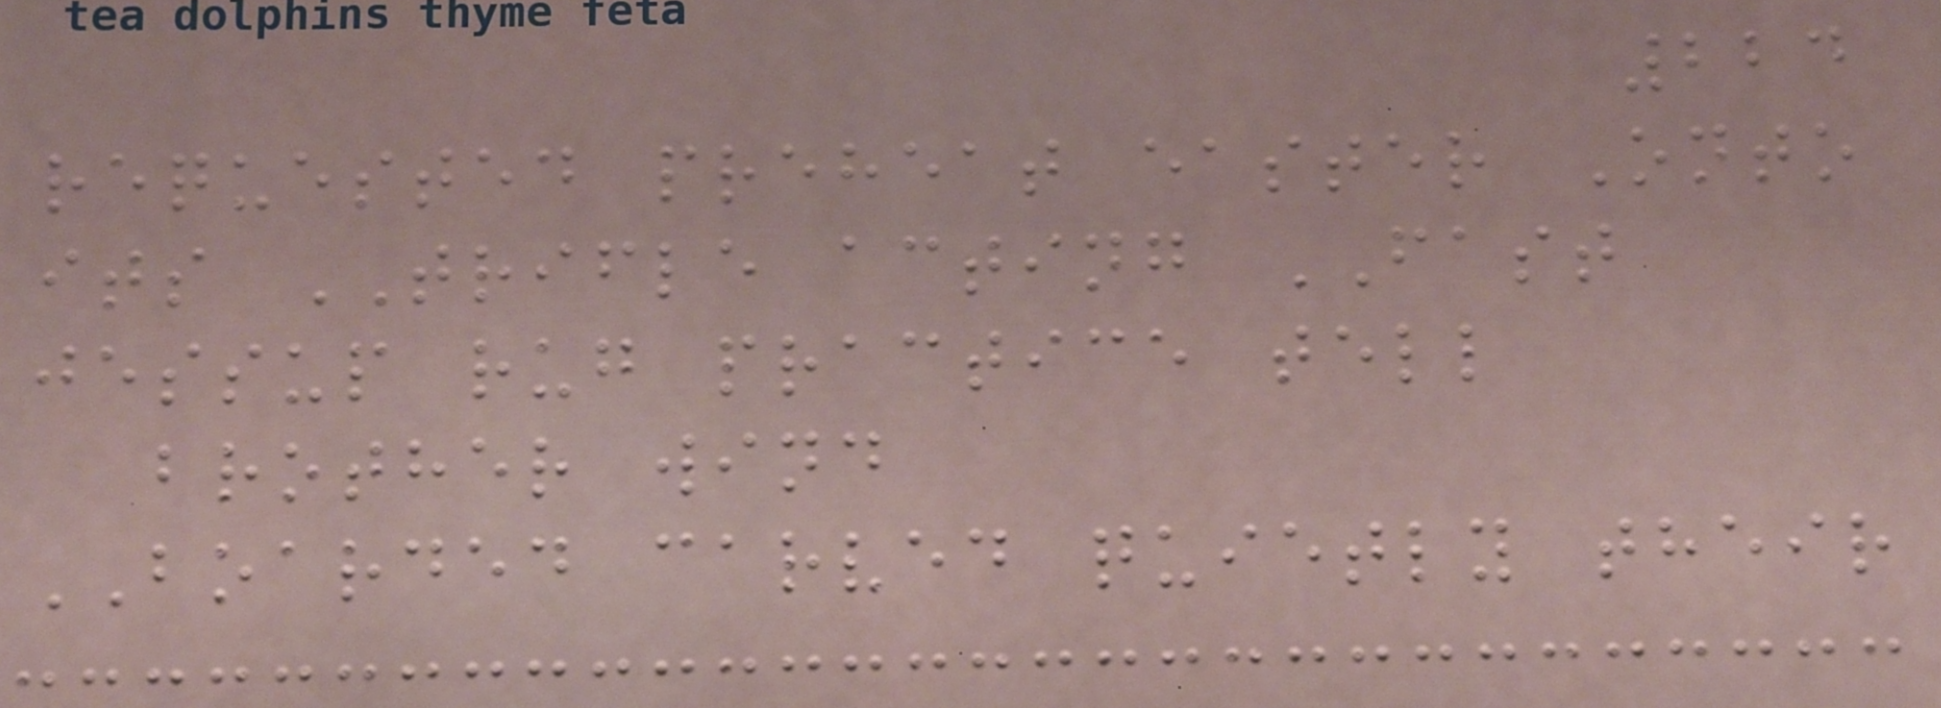224
requested preheat easter Onto
its TRIFLE acting FAST
jessup rug practice tell
brother wind
BOARDED carved quietly their
